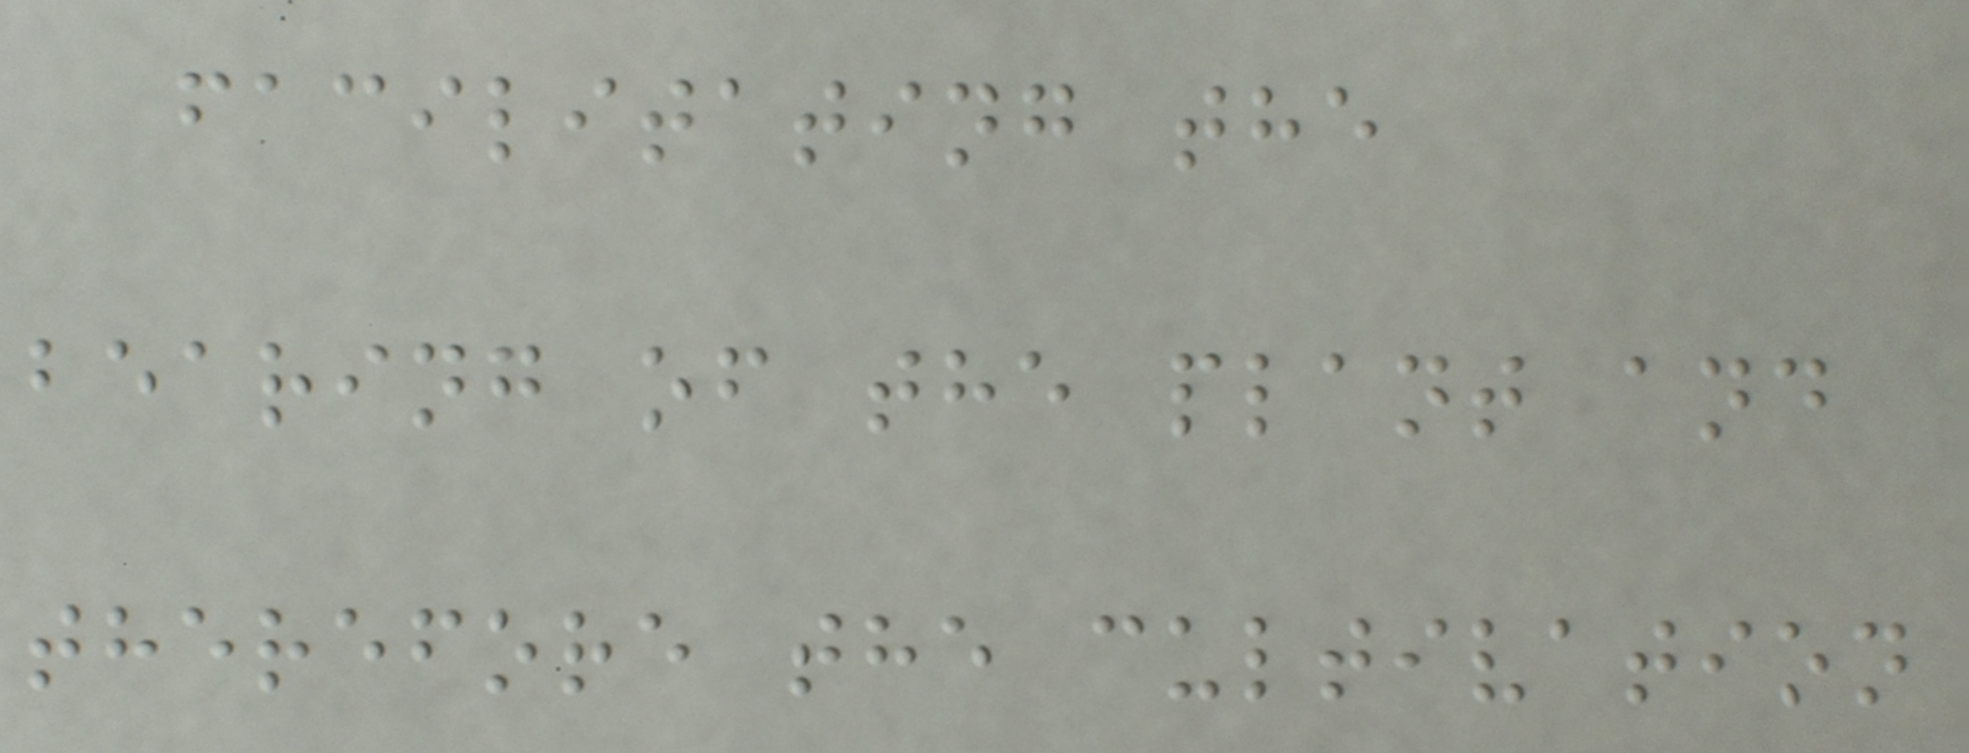facilitating the
bearing of the plant and
therefore the cultivation
